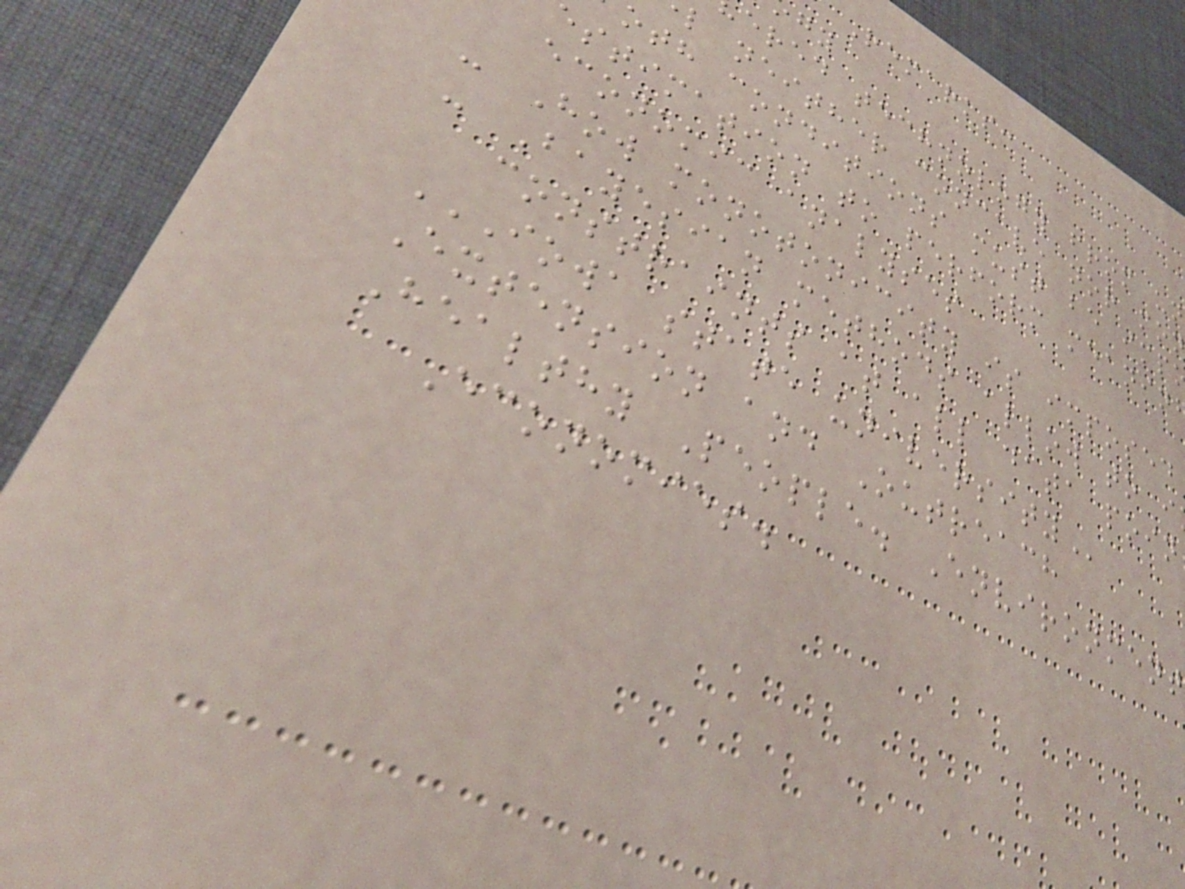Remarks:
ered technology from un
l neither concave nor mo
oth conditions must be imp
estimation to perform meanin
economic analyses
- How monotonicity is imposed
- Bayesian methods allow to i
constraints at all data poin
IOWA STATE UNIVERSITY
Extension and Outreach
Healthy People. Environment
Economies.
